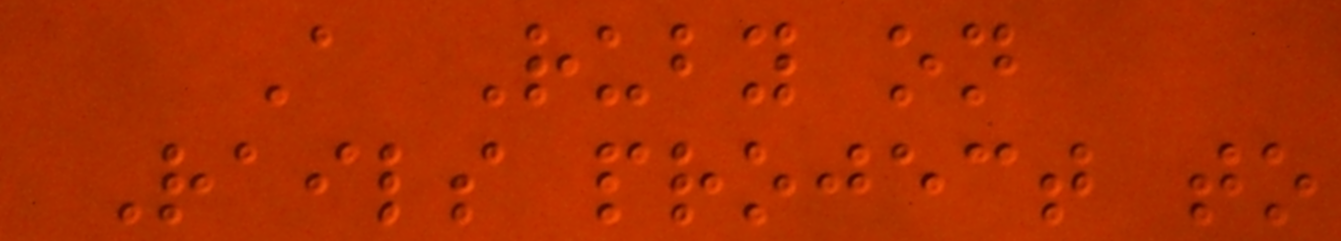A Ruby on
Rails project to
